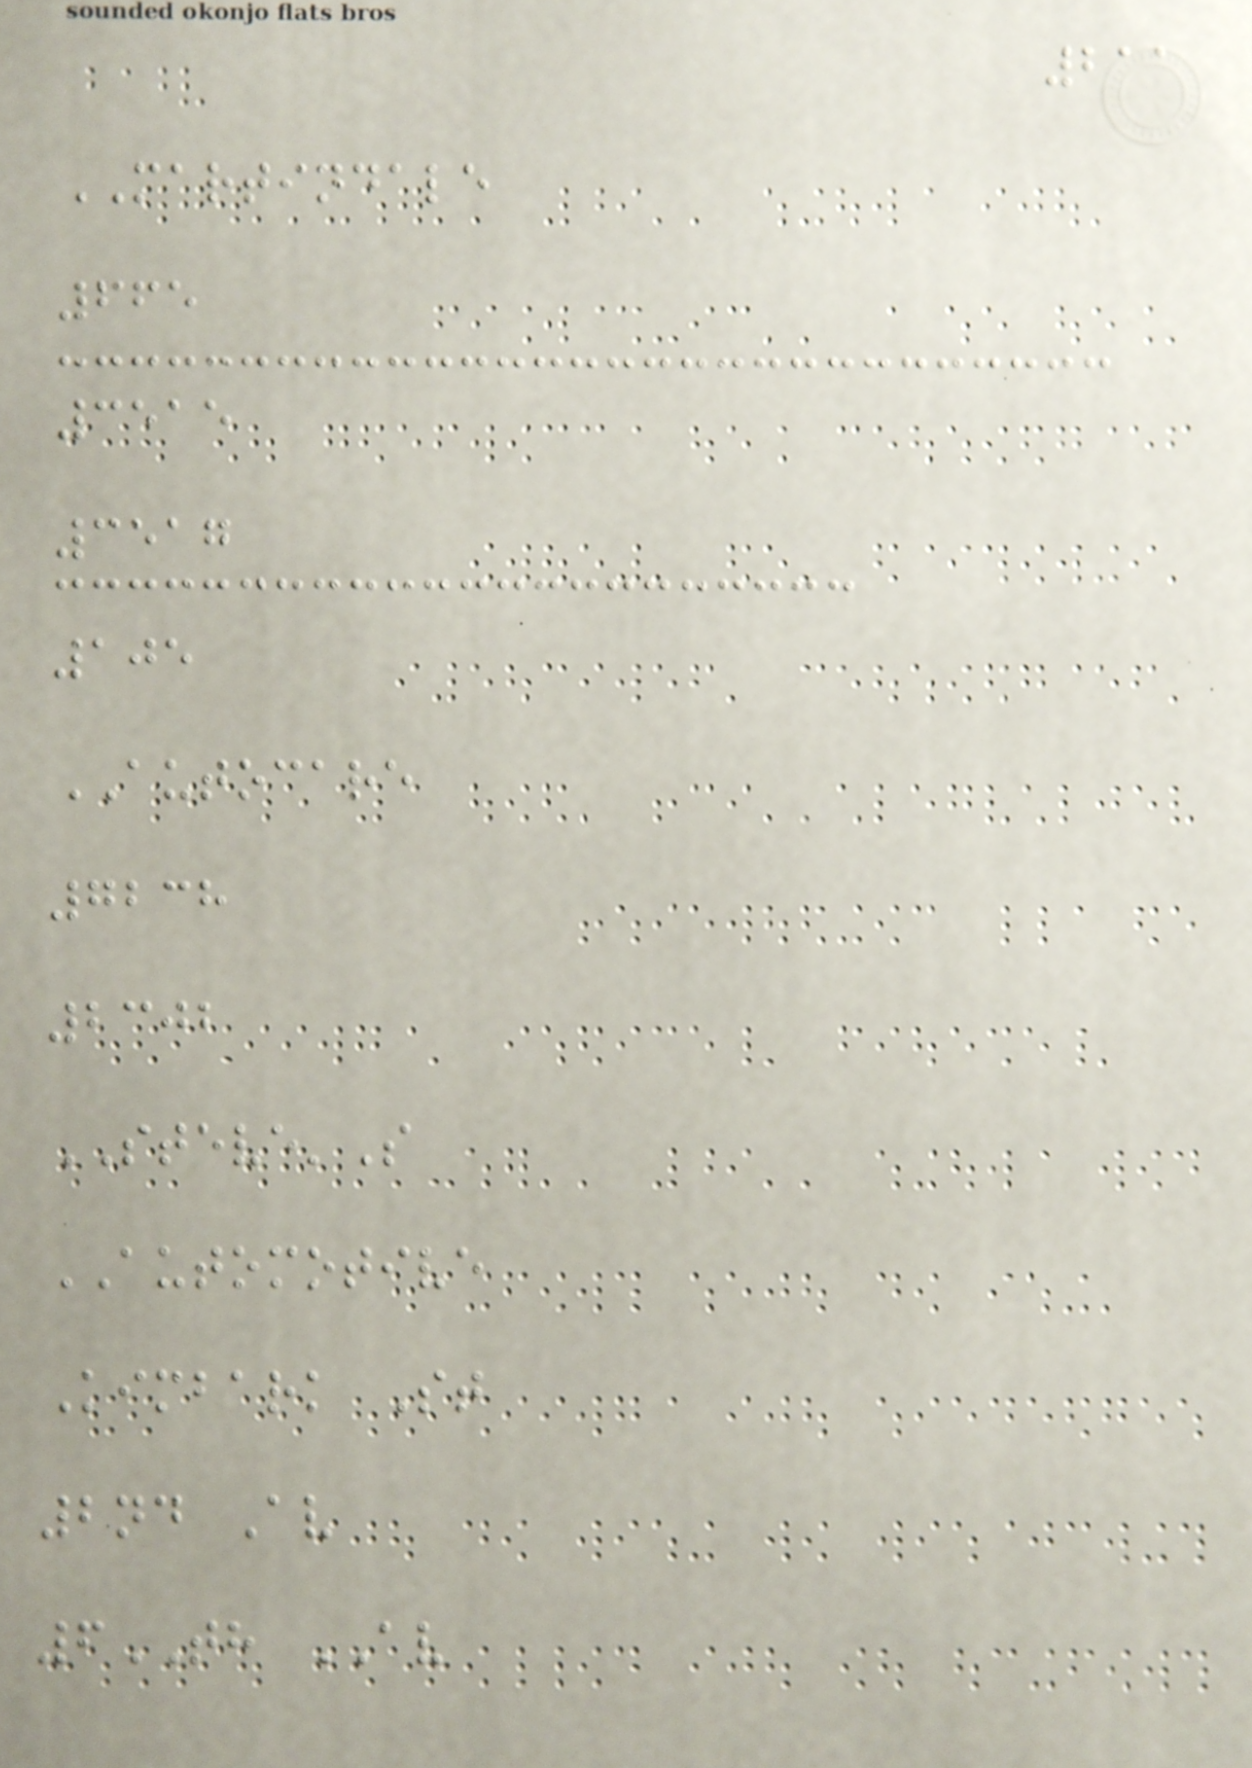211
MARTINDALE
665
3515
3517
105
AUTOCARE
7238
2302
STEVE'S
AUTOMOTIVE
Kimbark St
2nd Av
6TH AV
